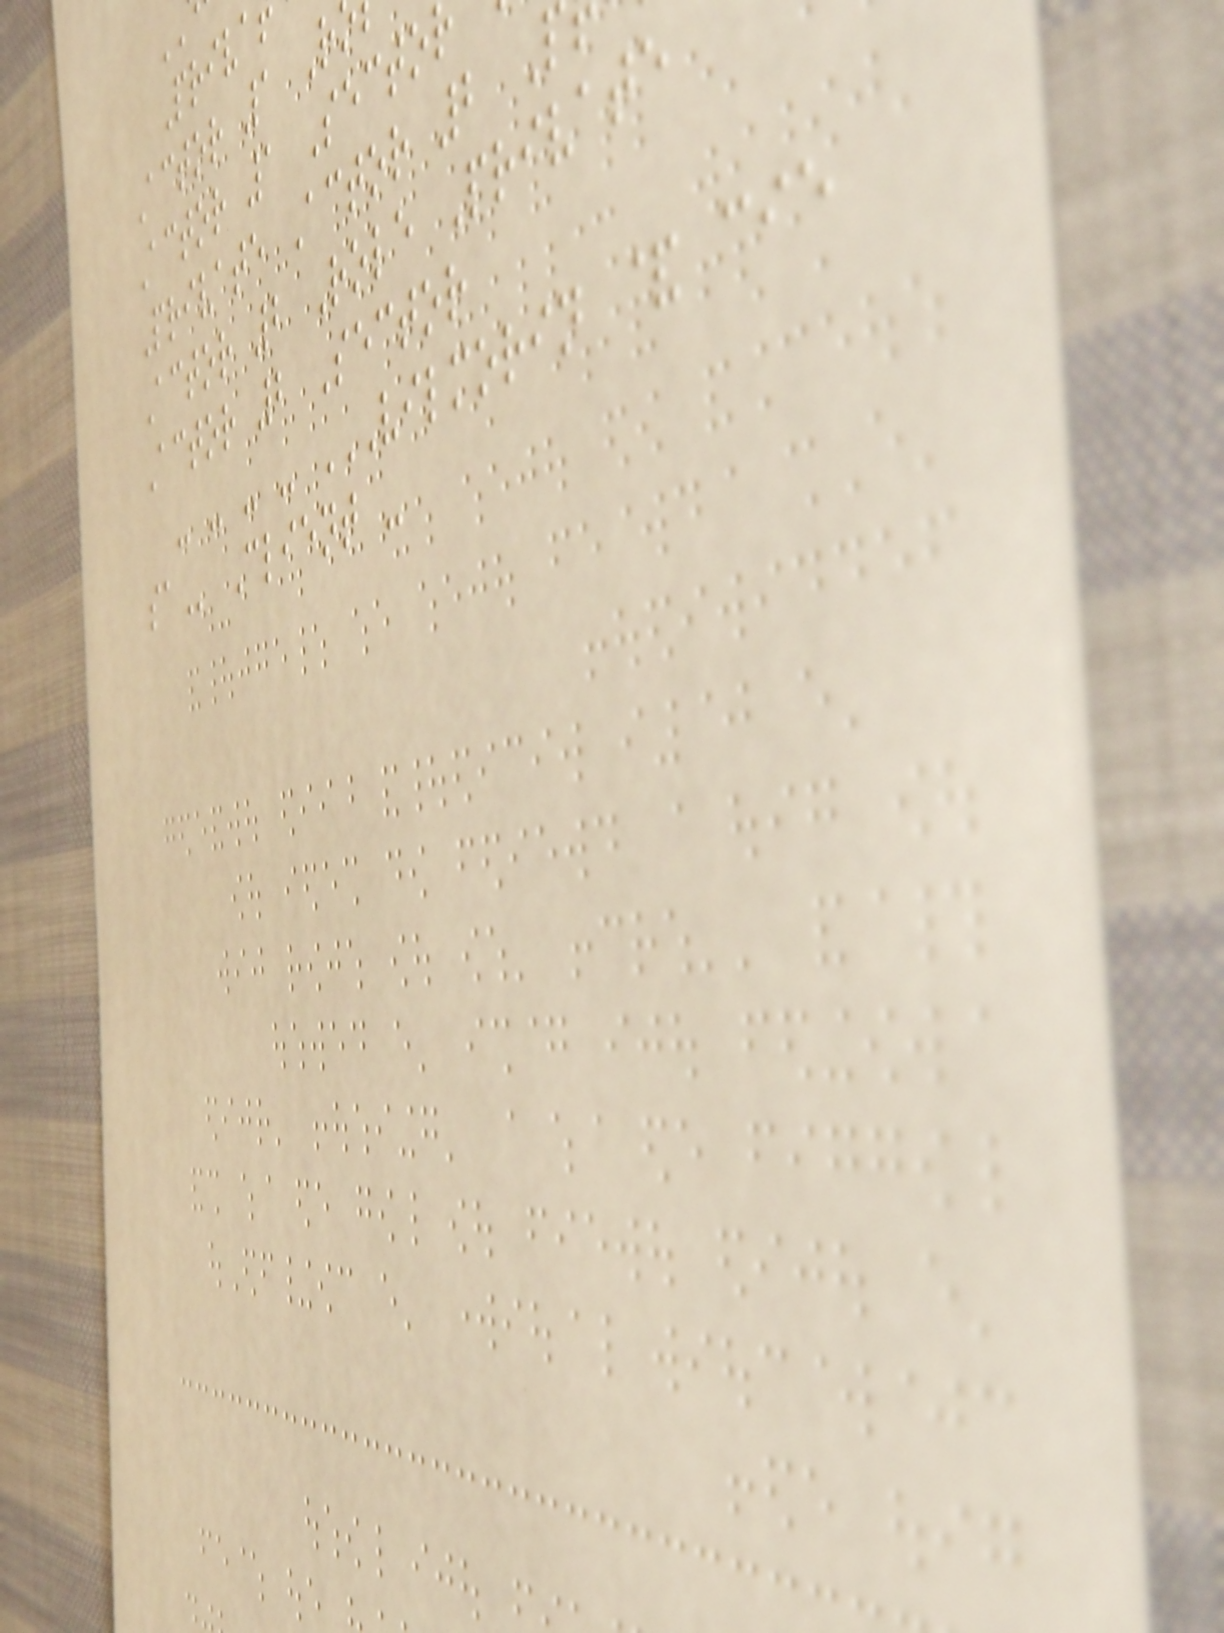Actor 1 R
Actor 1 Secto
Private Actor 2 P
Actor 2 Role Private
Actor 2 Sector
- - - - VILMORIN & CIE
Client -
